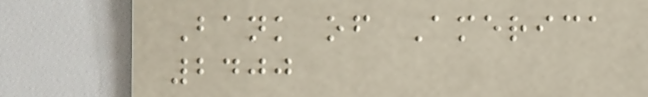Bank of America
2400
